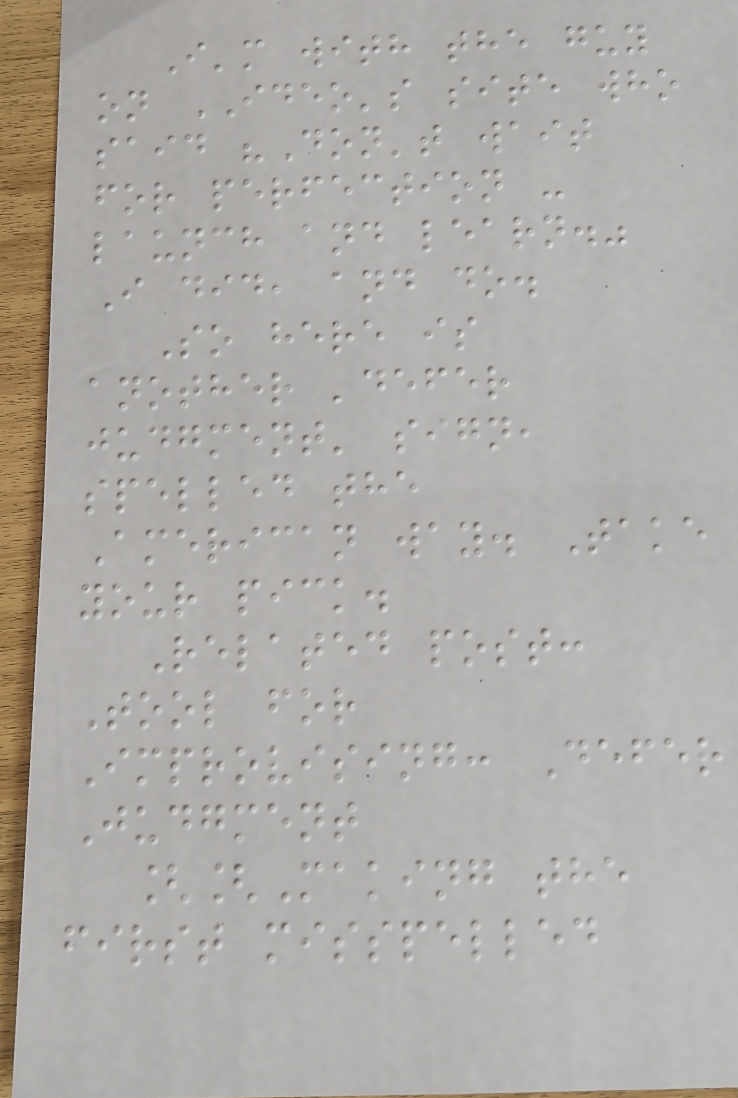I'm with the guy
on IDEO's site who
said "Don't wait
for perfection -
launch and learn."
I did, and do.
So here is
another 'defer
judgment' sign,
spelled the
American way. Take
your pick.
Related post:
Tool for
Improvising: Defer
Judgment
[[Making the
first misspelled
